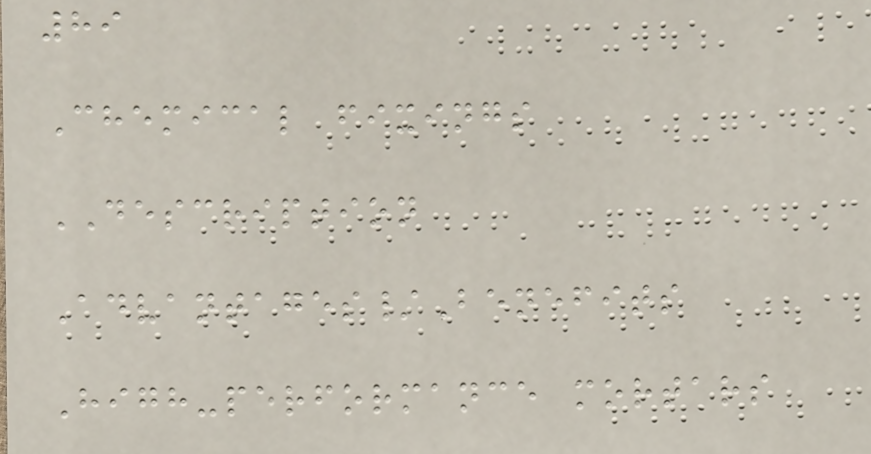89
Chemical fixings
DESCRIPTION
Advantages/Benefits
High-performance mortars
